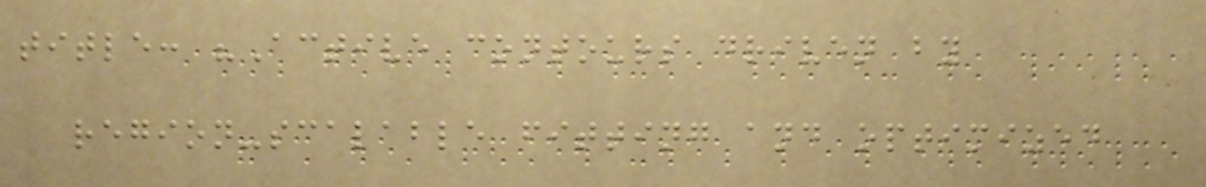title: "Active contours driven by
region-scalable fitting and optimized
